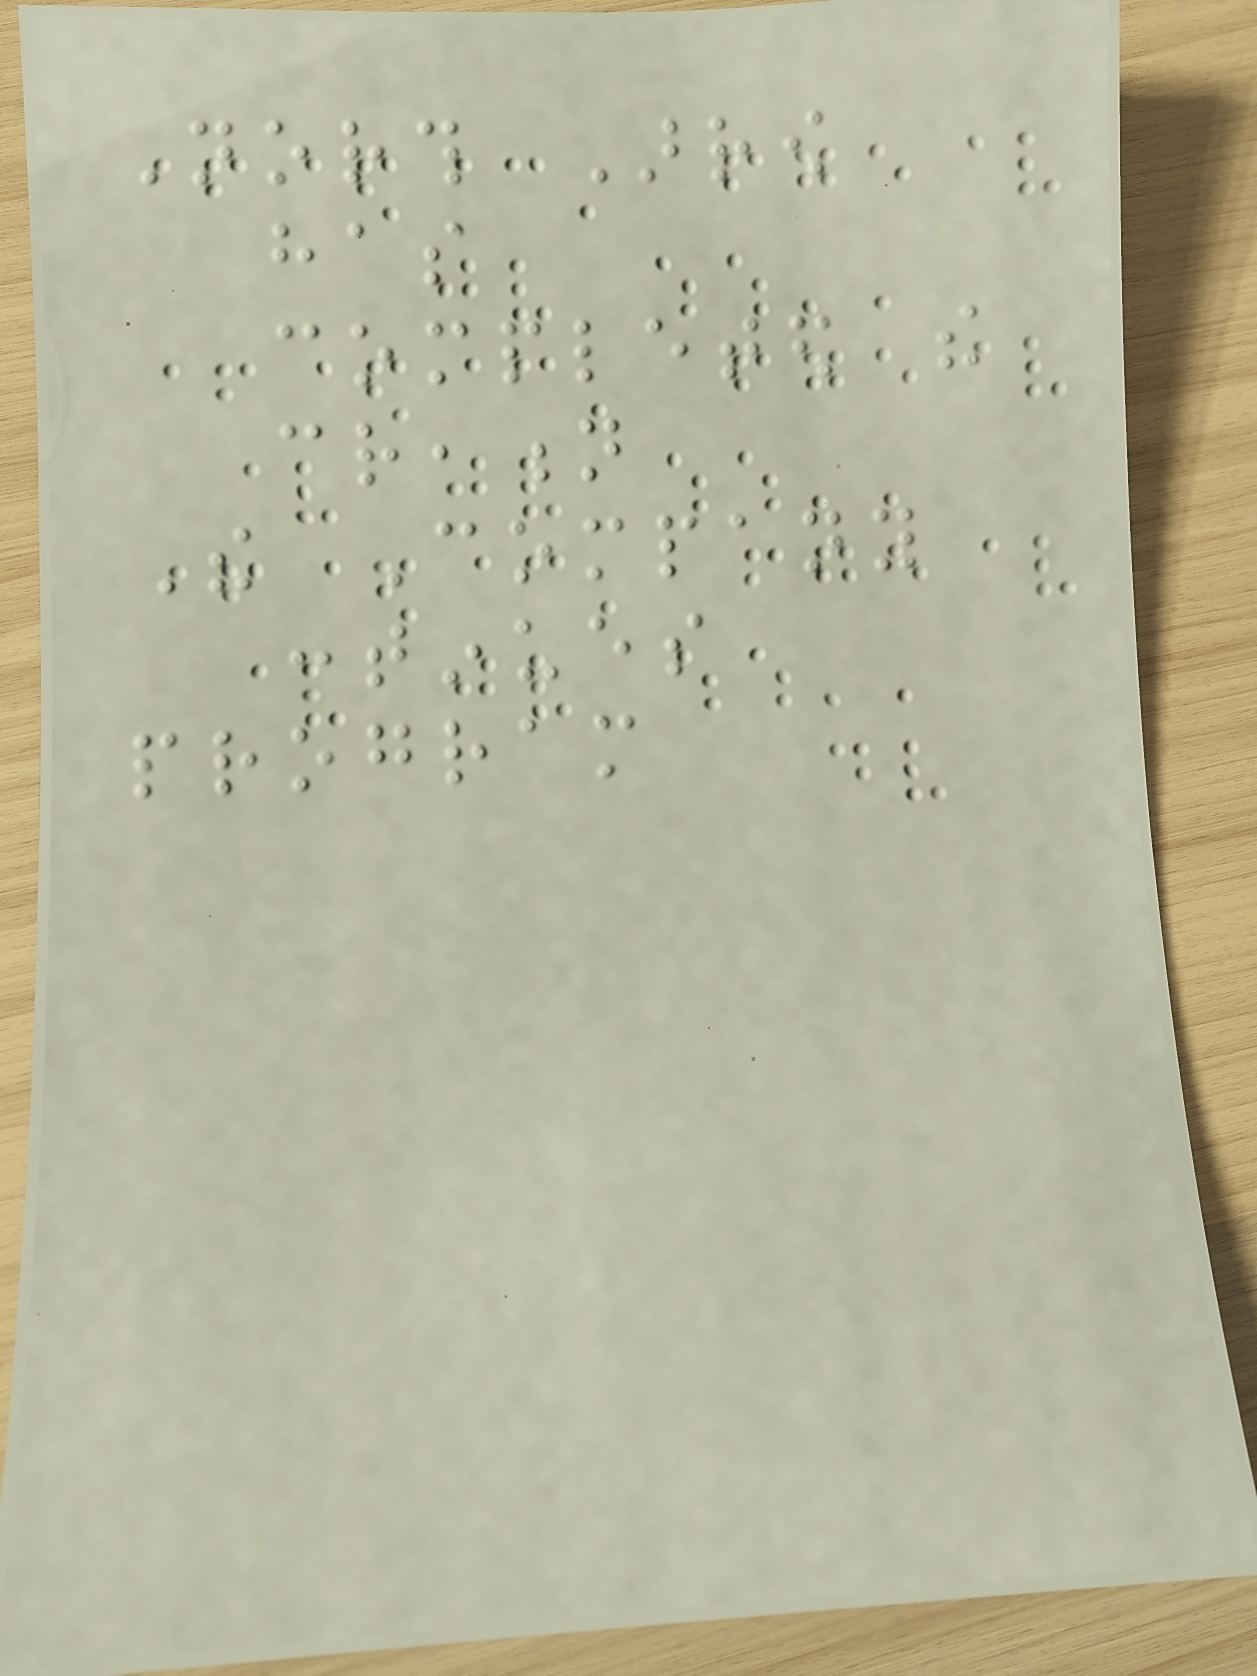North Arrow
has
completed the
creation
The Company
continues
program
